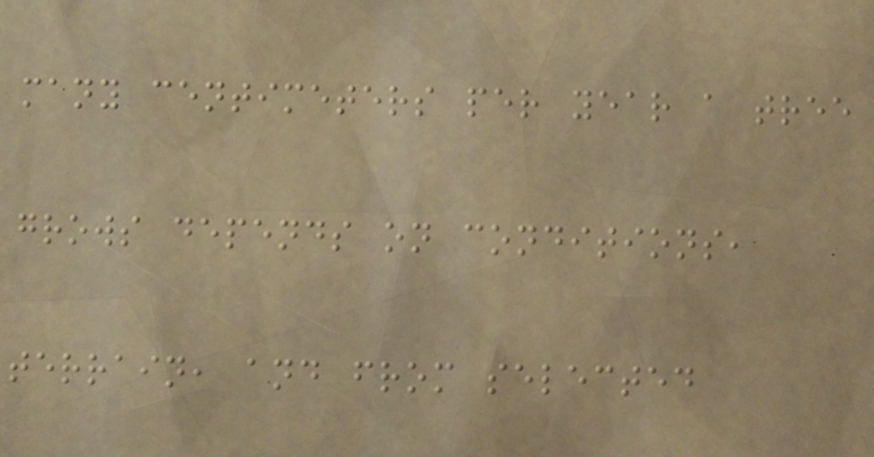many centimeters per year a tree
grows depends on conditions,
terrain, and from selected
